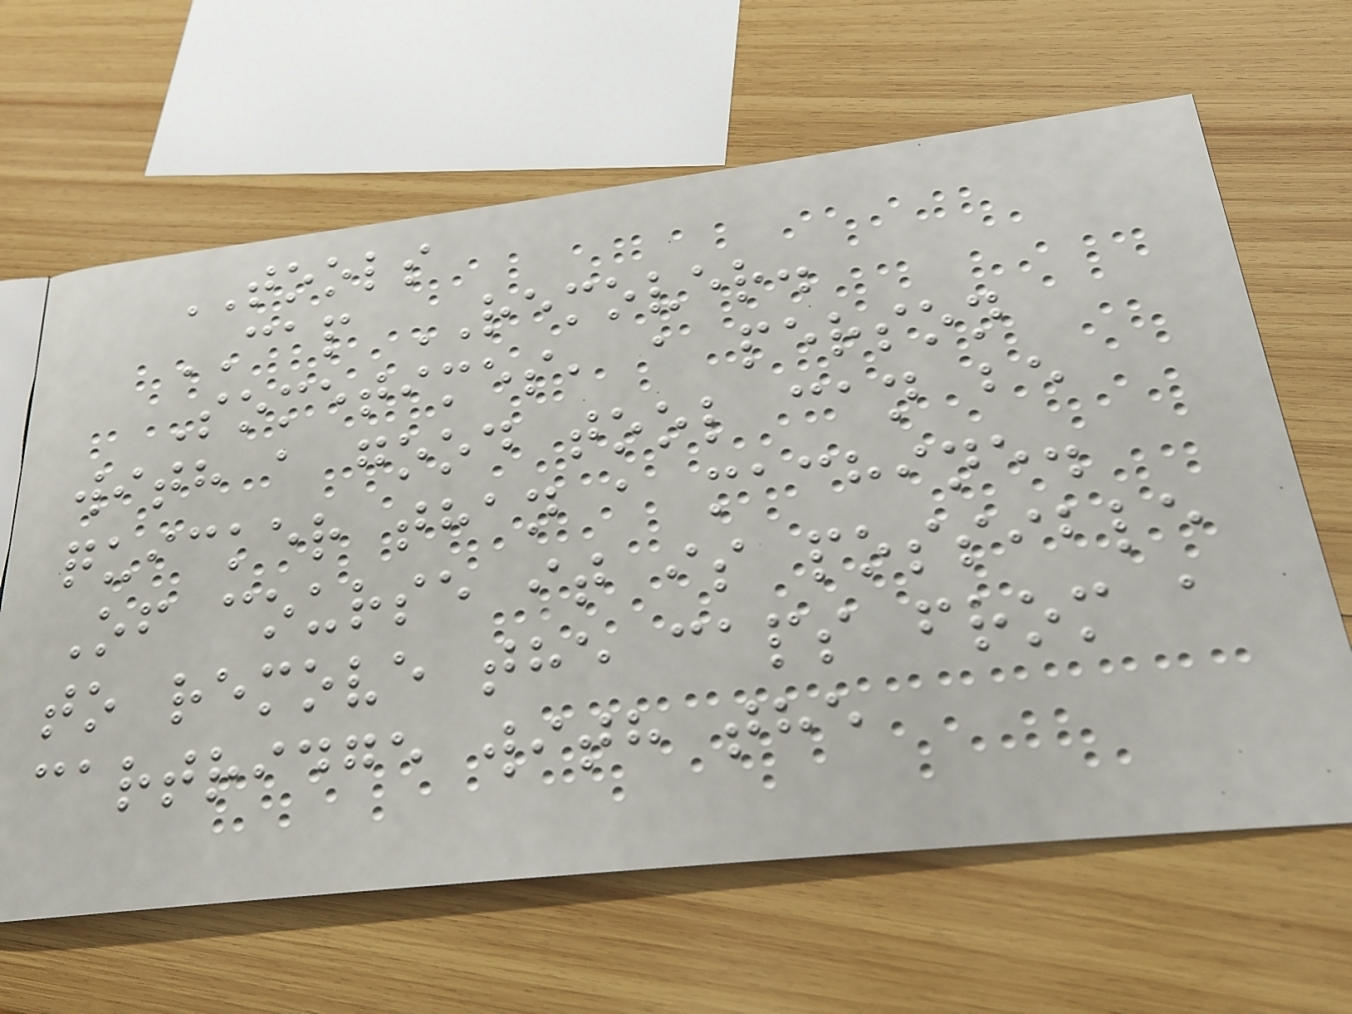TOOLS
CAP REMOVER.
Sometimes, a person
with a good tool can be
quicker than a machine.
Of course it is possible
to remove the caps from a
cartridge with the
